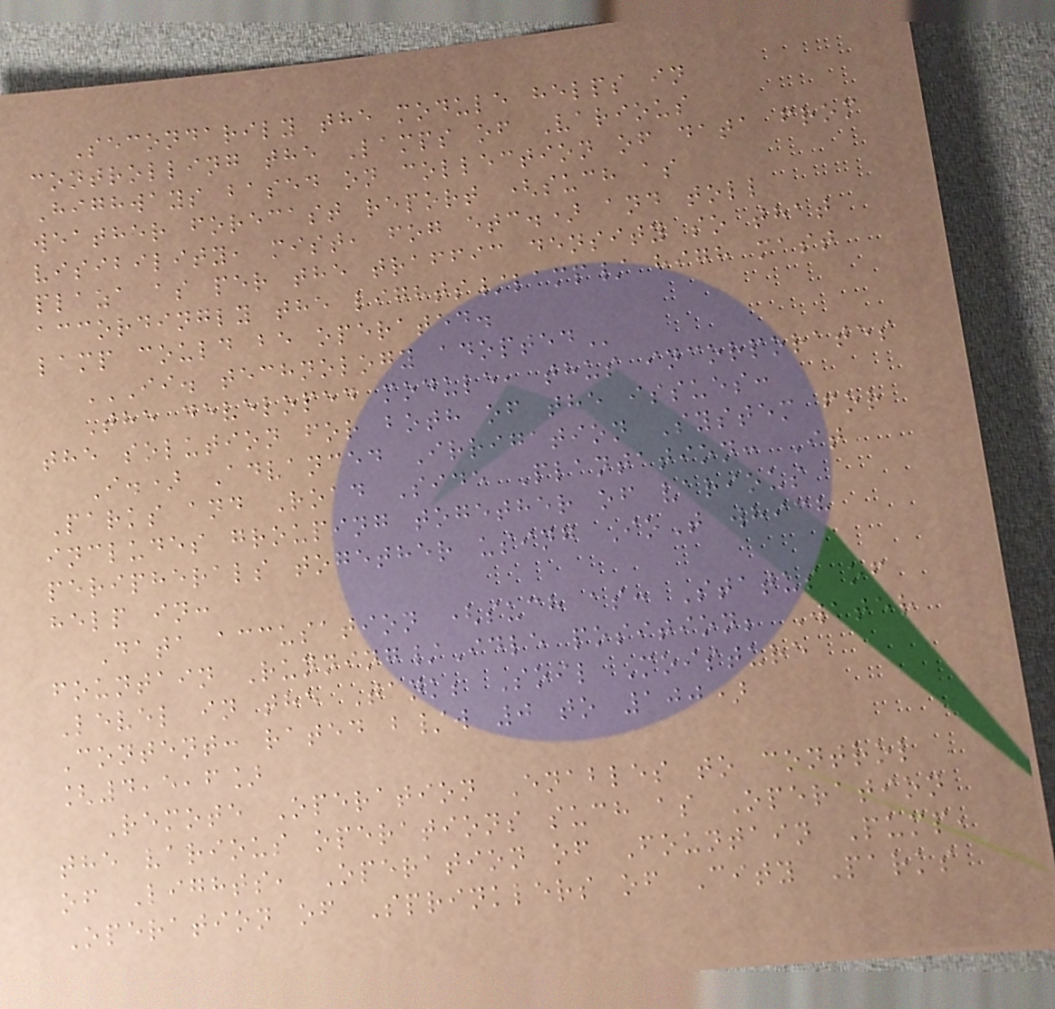Secondarily the module helps in
controlling the Lamps of Various
Highways based on collection of data from
weather forecast report (such as
visibility, mist, fog etc.) and toll
plaza as per the traffic density so that
accordingly the lights/lamp/ high mast
lamp could be operated.
II. TECHNOLOGY ADOPTED
The developed module, thus incorporates
the solution for both of the issues:
I.) Advanced Irrigation System for
Parks and Road Side Plantation: It
includes grouping together of various
peripherals together using IoT which
help in:
Data accusation (such as: Status of
fountain Running/Idle position; Water
Level in the Tank; Soil Moisture
Content: rated b/w 0 to 100)
[4,5,6]
Remote Operation Enables to control
the various operations such as Operation
of Lights, Operation of Fountain Pump,
Operation of Sprinklers of City Parks
